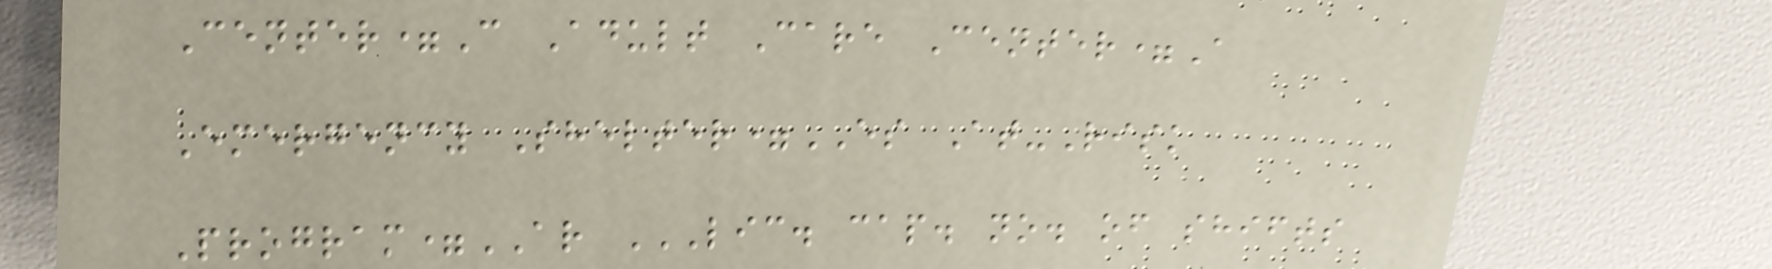Center=C Adult Care Center=A
Emergency Shelter=ES At-Risk
Program=AR LIC. CAP. NO. OF SHIFTS
